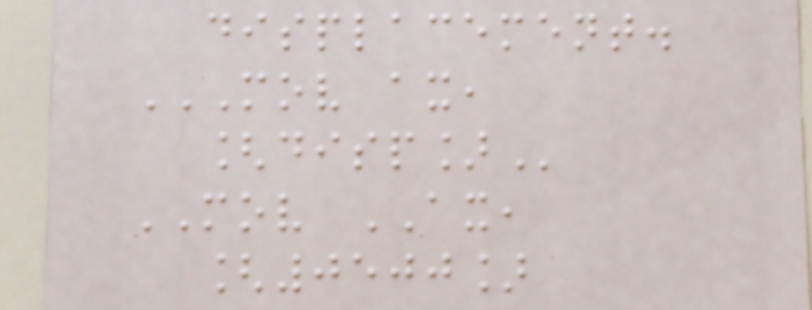displacement.
MOV AX,
[DISP]
MOV AX,
[0500]
